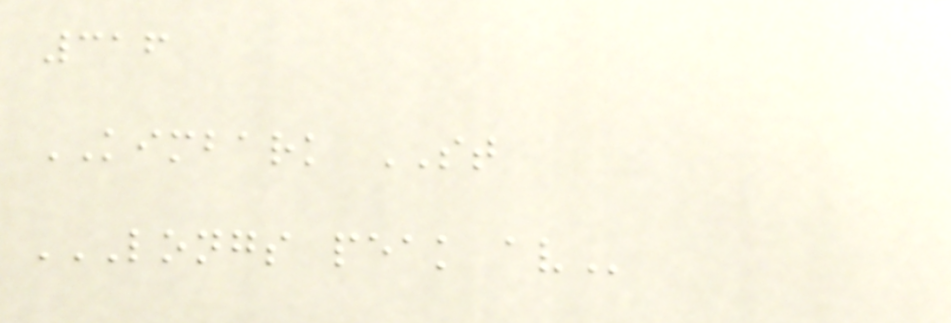316
KIMBARK ST
LONGS PEAK AV
